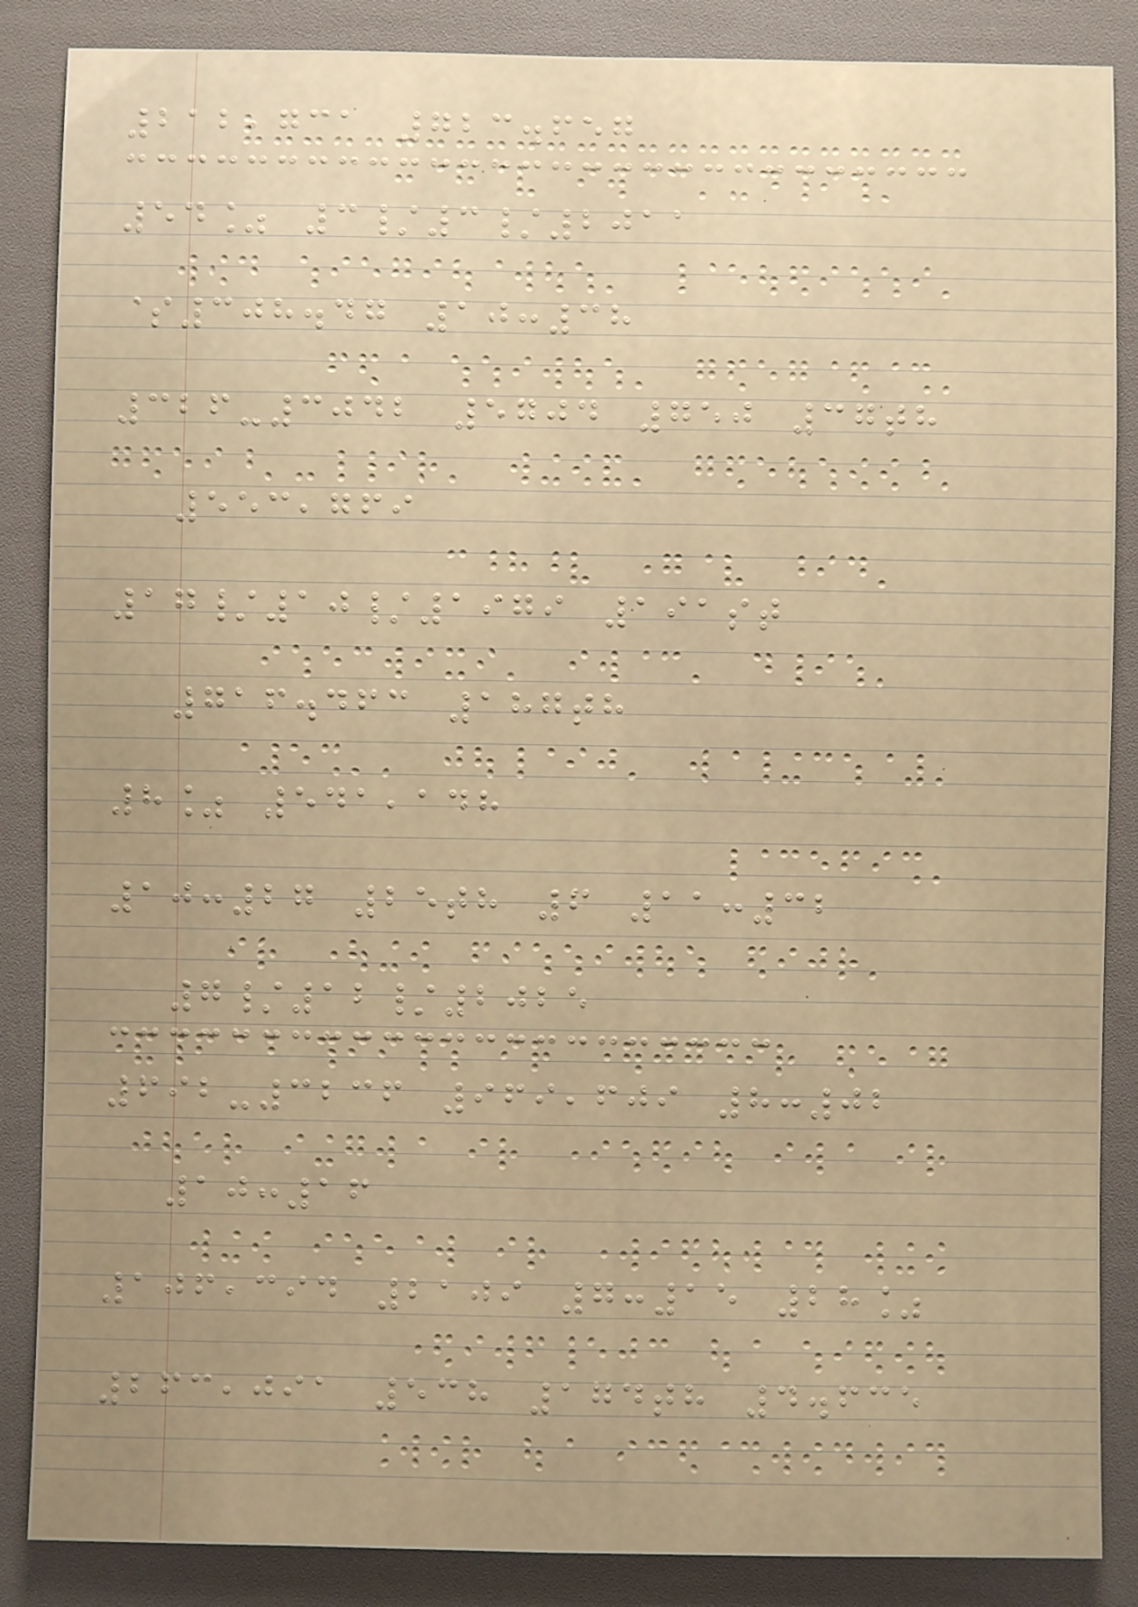212,731 723.657
54% 3/3/2011
$308.47 10:38
326-3042 5704 750 37th
553,769
17/10/1979 191st
716.463 187th
8% 541,148
10:27 25th 6 11:32
7/12/2025
692-3236 969,609 8:02
10:16
106,394 2109 7:15 28%
263,091 538 174th 4.635
